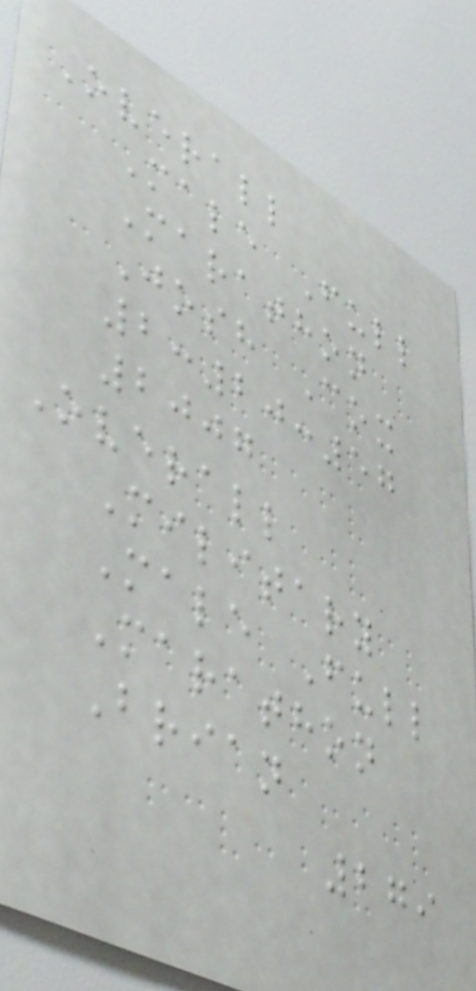Overall
Male Full
Marathon
Josh Cox
2:20:57
2007
Overall
Military
Male Full
Marathon
Brian
279
